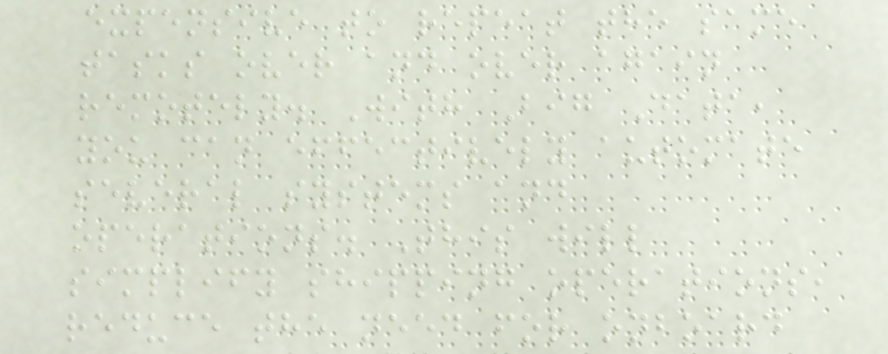expensive to repeat the same
tasks over and over again
remotely. With Big Data,
you can effectively automate
several systems and
operations. This will
simplify shipping operations,
reduce the need for onboard
